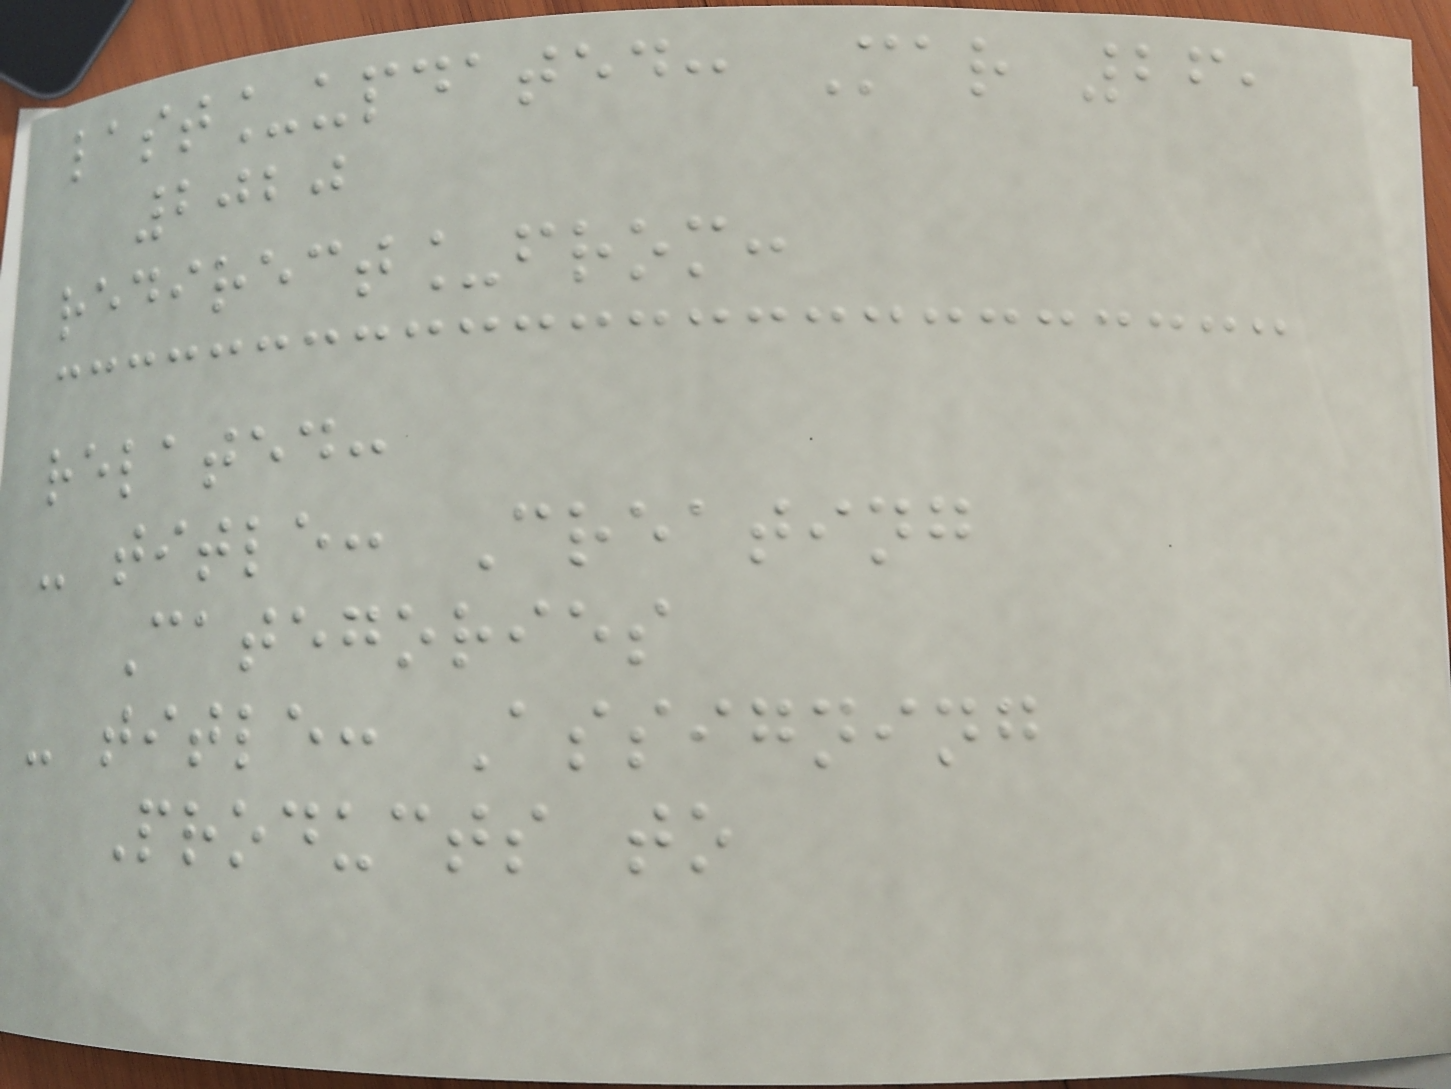last_updated: Mar 26,
2020
redirect_from:
related:
- title: Creating
Categories
- title: Assigning
Products to
